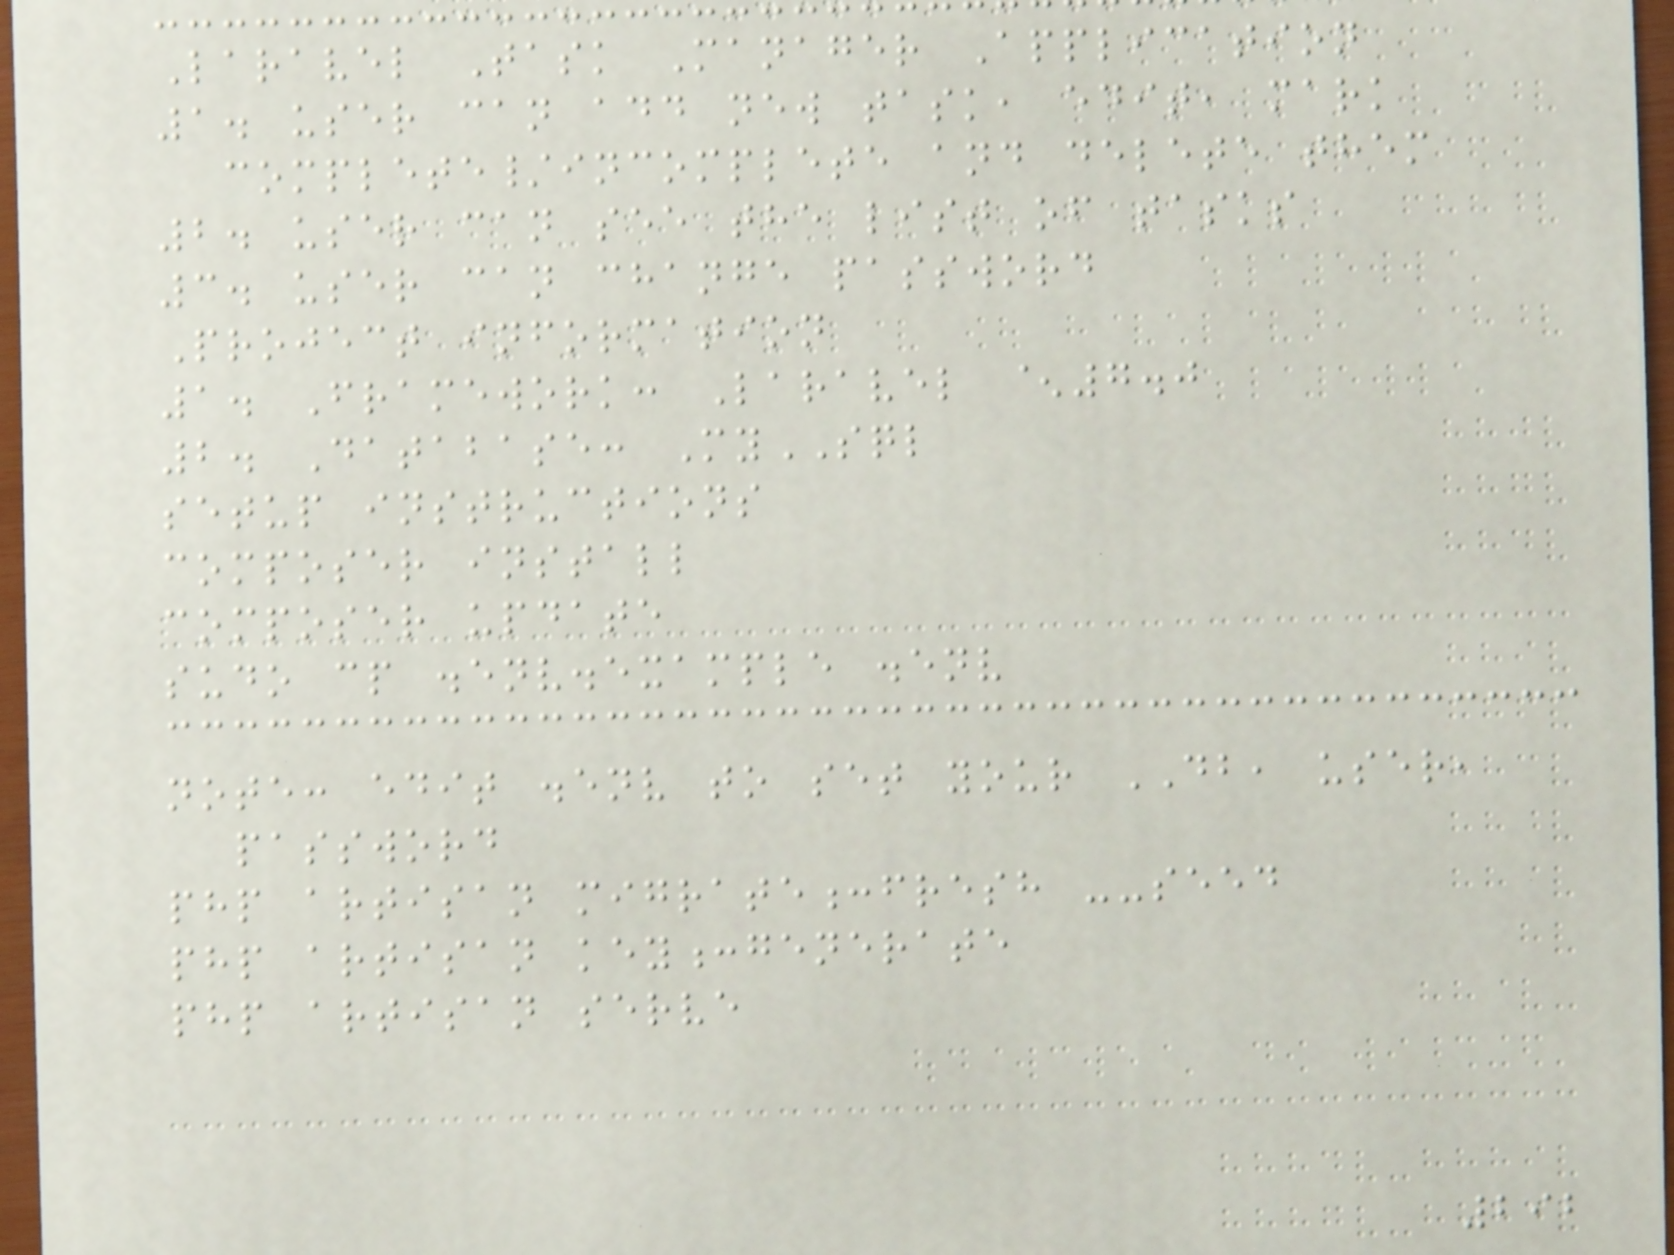Laravel Task Manager Application
1. user can add new task, edit, mark
complete/incomplete and delete them
2. user can see the list of tasks
3. user can change password
Project information
1. Framework: Laravel ^7.0
2. Database: MySQL
setup instructions
composer install
composer update
sudo cp .env.example .env
note: edit .env to set your DB, user,
password
php artisan migrate:fresh --seed
php artisan key:generate
php artisan serve
292
